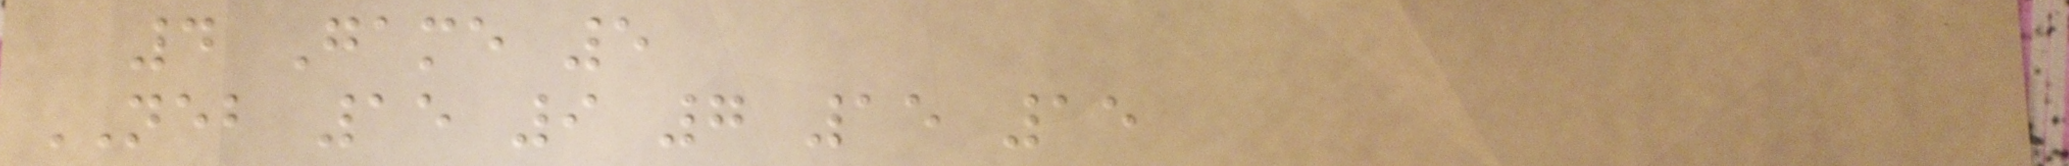4 Game 5
NEB 15 9 7 15 15
